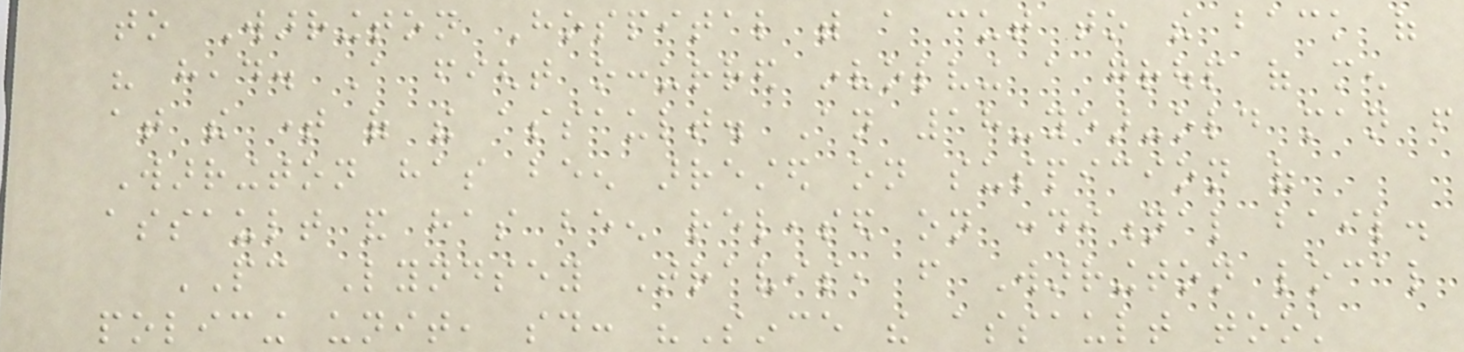to Warrington Hospital with a cut to the back of
his head. A fight occurred involving a group of men
at the time of the assault. An 18-year-old man from
Warrington has been arrested on suspicion of
assault and has been released on conditional bail.
PC Lyndsey Travis, from Warrington local
policing unit, said: "Since the assault took
